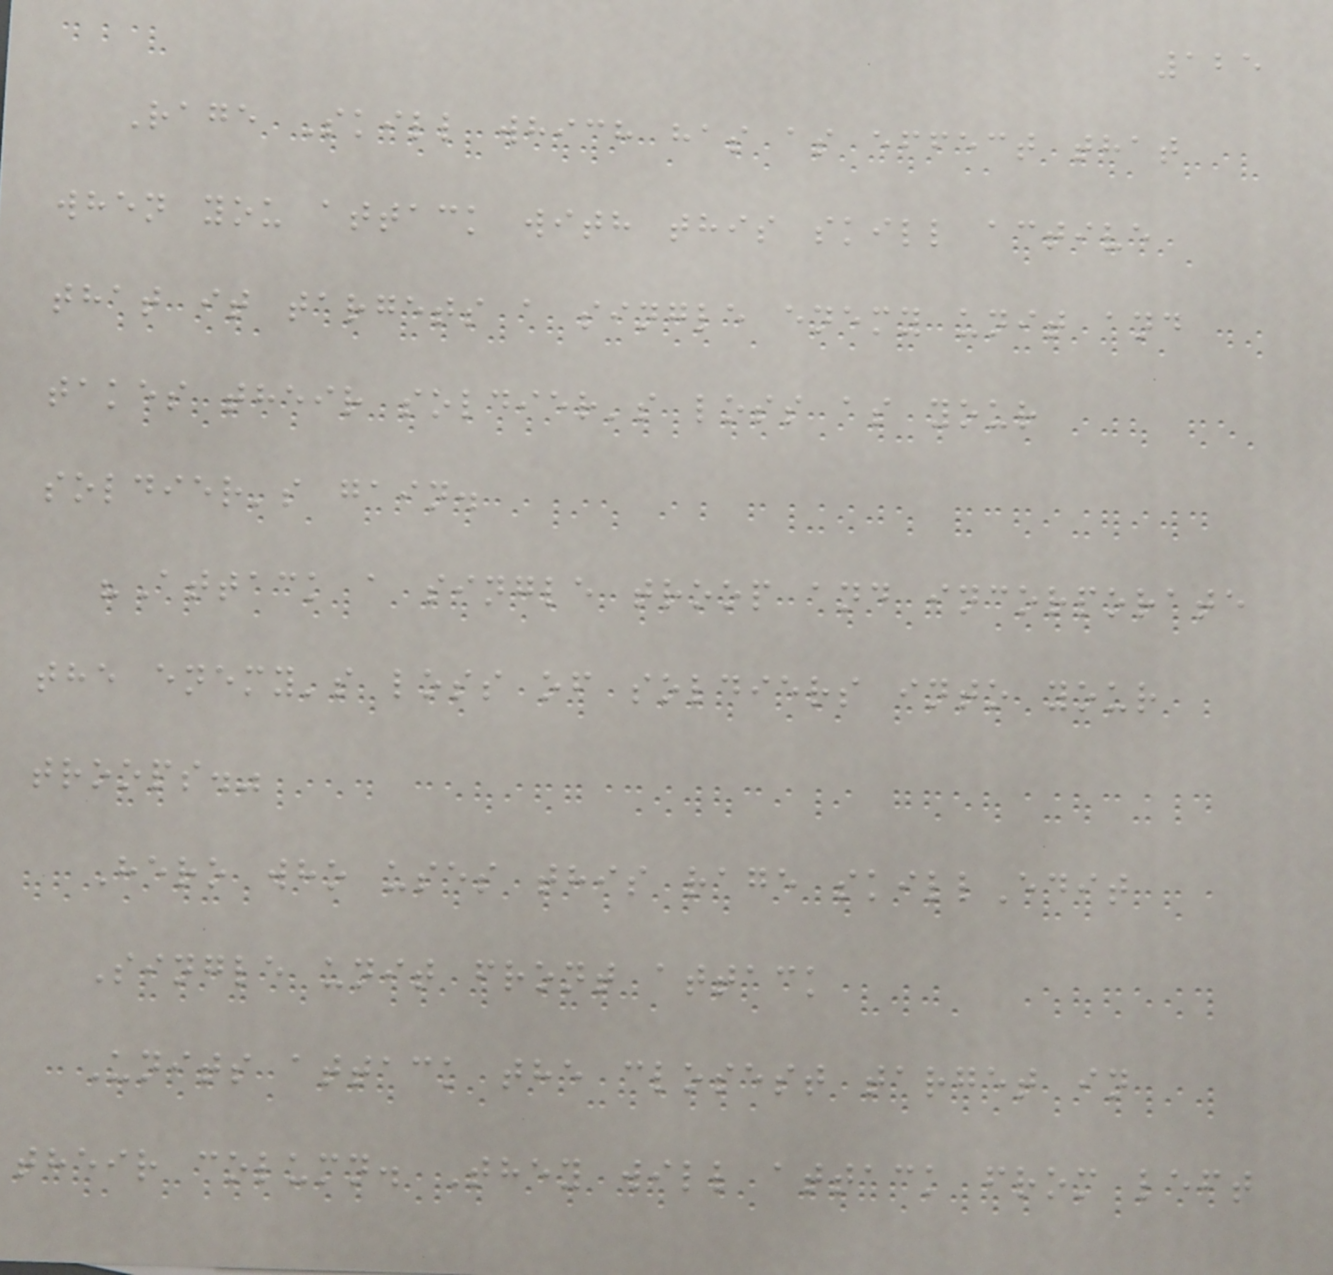125
Rage Skill which has as effect that
when you attack with this skill active
that it targets a single enemy unit and
takes their soldier's loss as your
soldier's gain.
"Attack a single troop and incorporate
the enemy's loss of soldiers into your
troops."
Hero who uses this rage skillEdit
Single unit front attack
Units attack the closest target in
their column. They will attack from left
